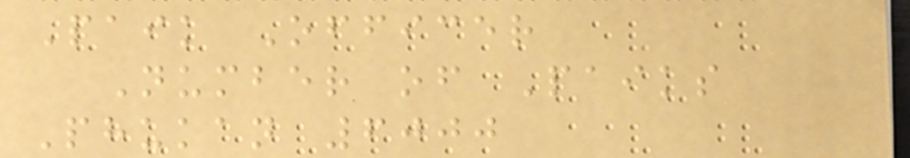Paik Officer
Number of Paiks
Phukan 6000
